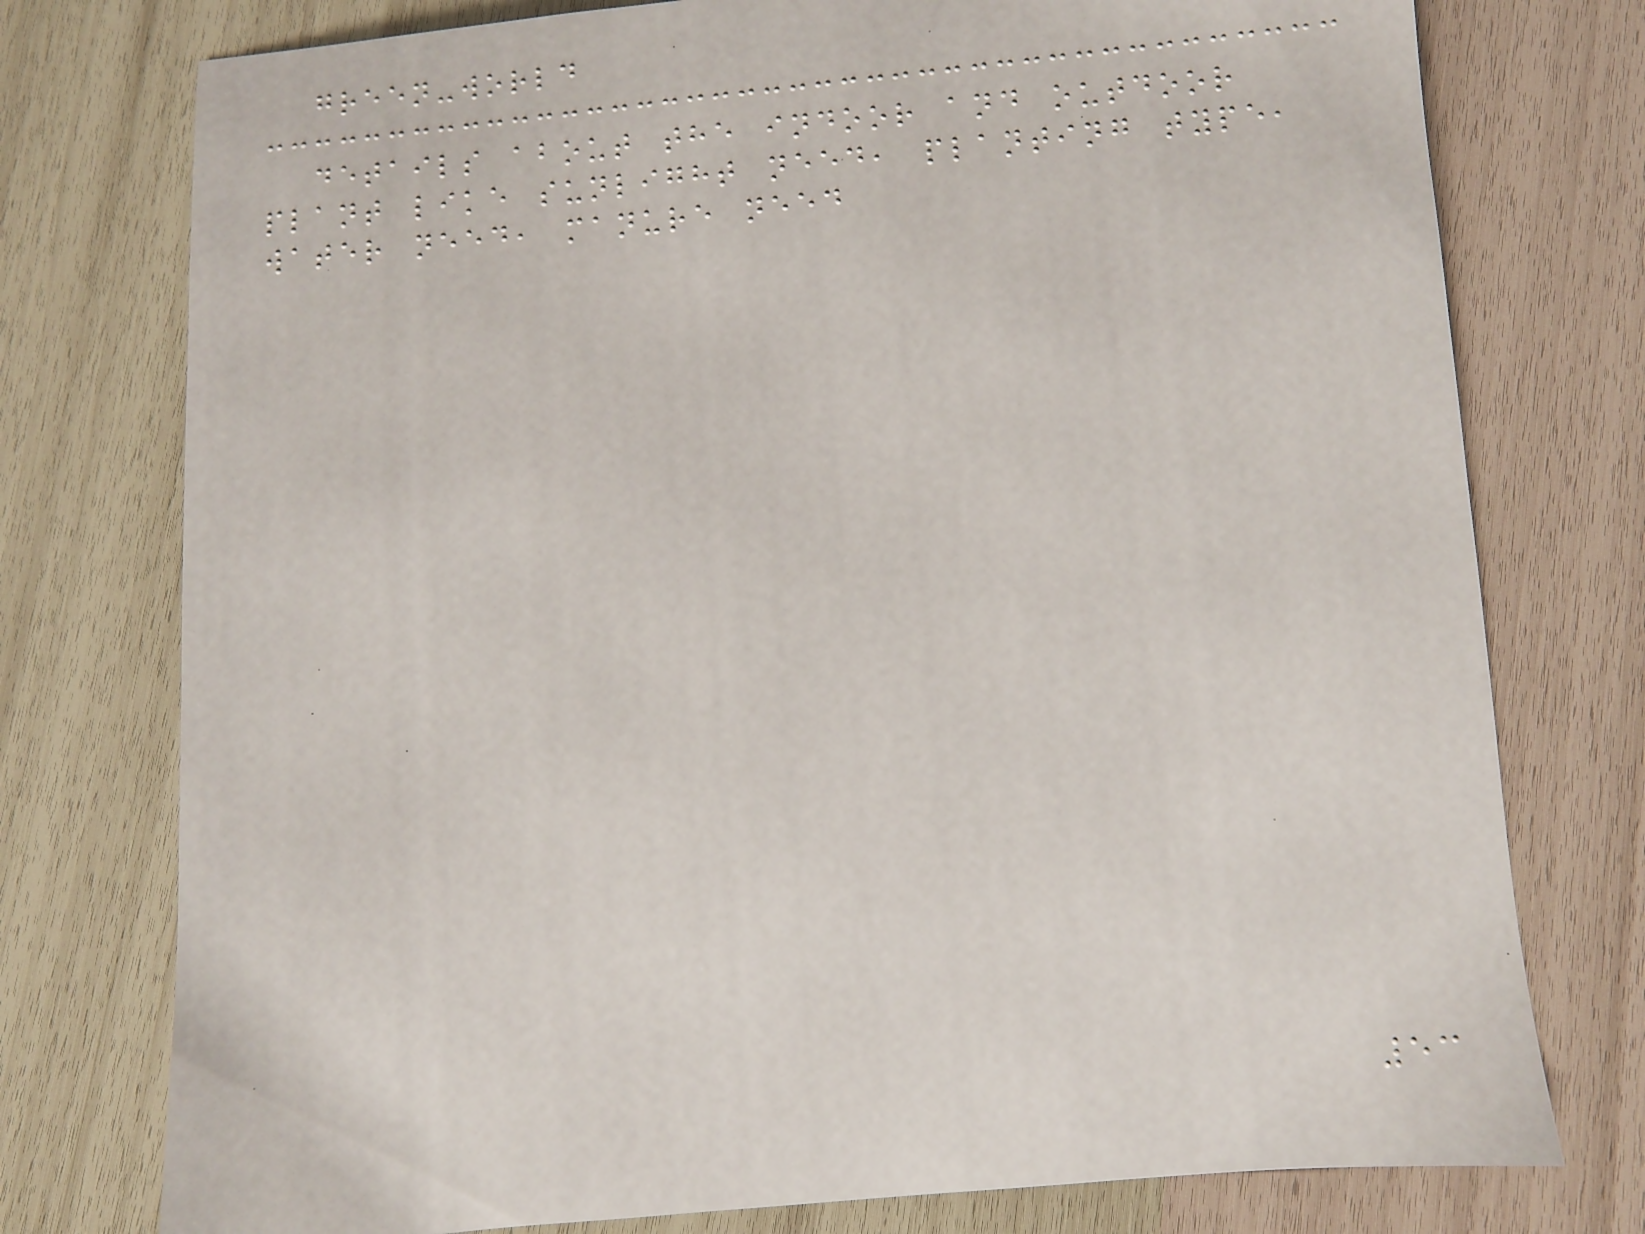green-world
details about the indoor and outdoor
plant like sunlight need, planting type,
water need, manure need
53
